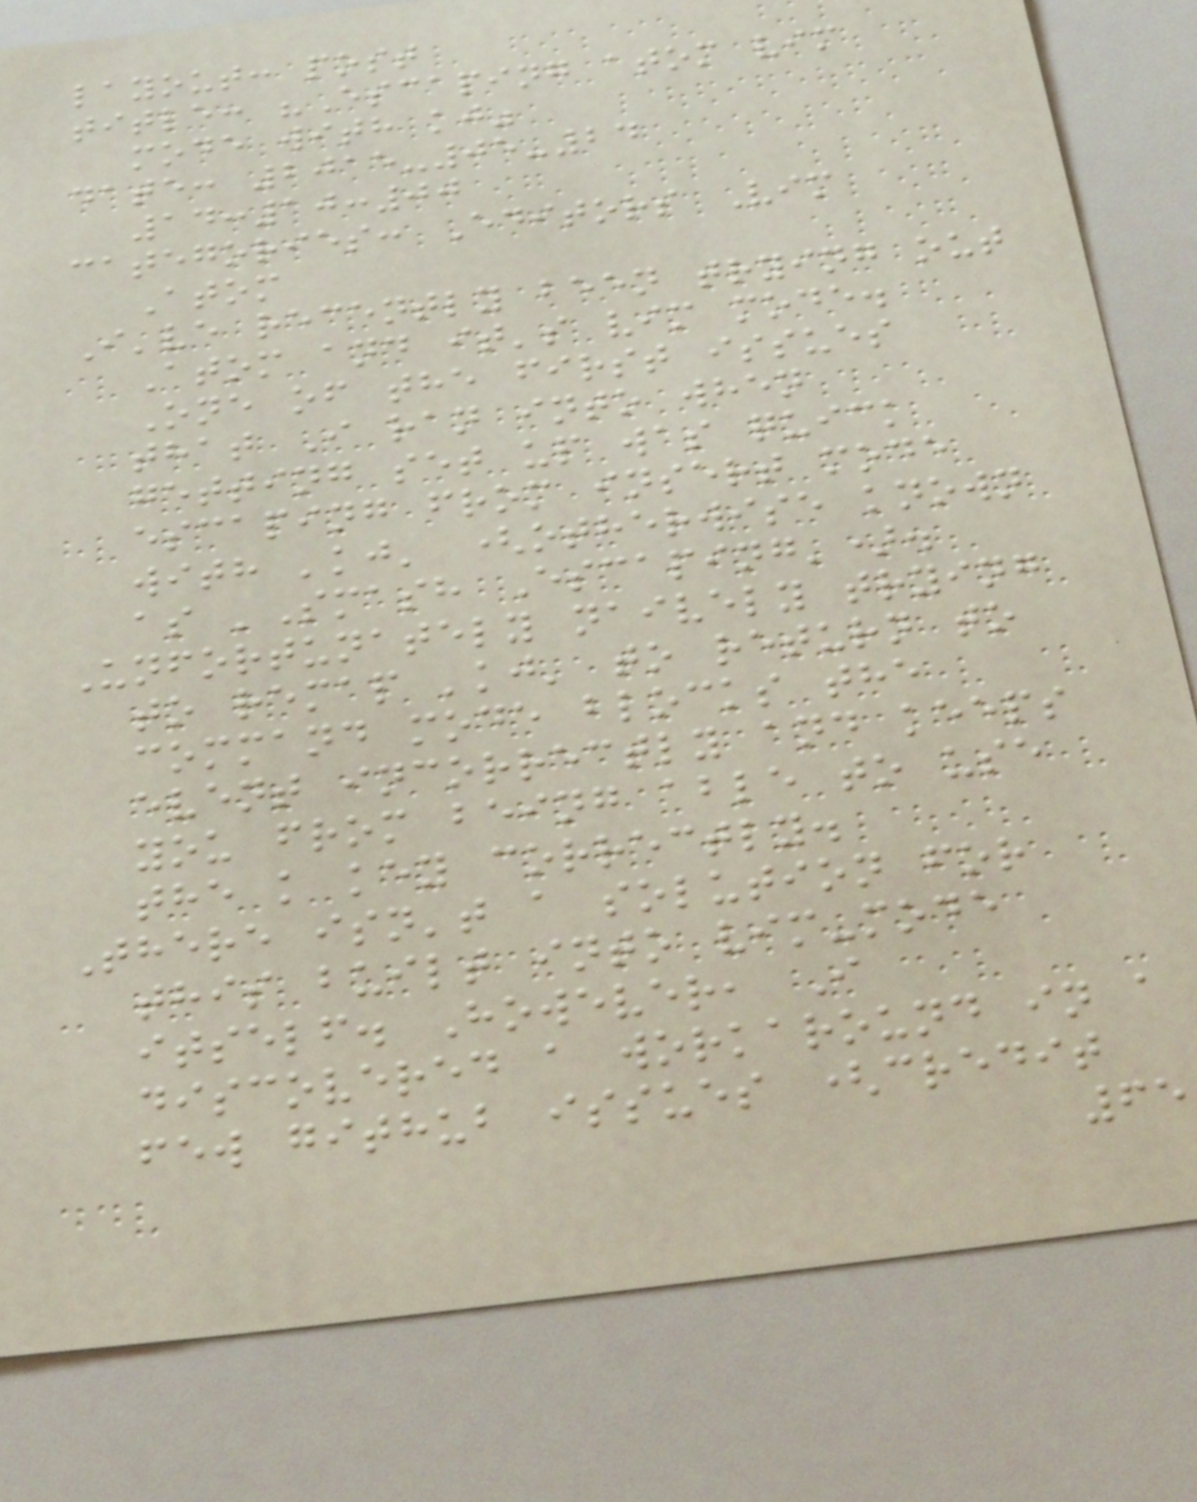layout: post
title: "Escaping atom vim
mode with kj"
date: 2015-05-24
14:10:00
categories: Editors Vim
Atom
I've recently been trying out
Atom and it's vim mode.
One of the first issues
that I ran into when
getting set up was quick
escaping from insert mode
with 'kj' (otherwise known
as 'Smash Escaping').
Unfortunately naively trying
to remap 'kj' to return to
command mode blocks the
event incorrectly and keeps
you from being able to use
the k key correctly.
There isn't a solution for
this built into vim-mode
itself. However, I
discovered a workaround in a
few github issues (credit
65
